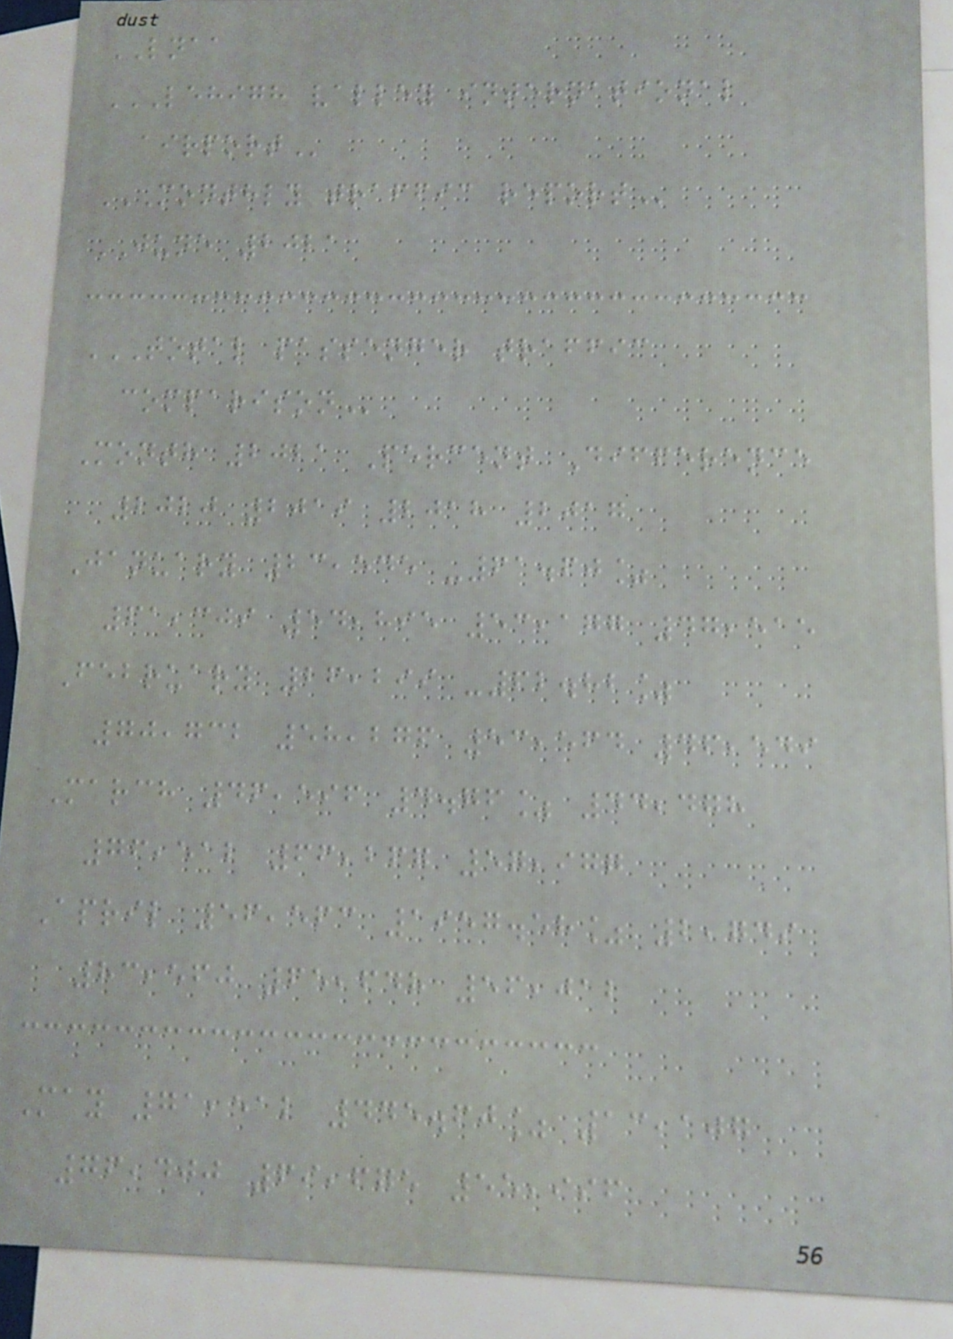LNAA
LEHIGH VALLEY INTERNATIONAL
AIRPORT
MONTHLY TRAFFIC REPORT
JUNE 2021
TOTAL PASSENGER TRAFFIC
COMPARISON
Month 2021 Percent Difference
2020 2019 2018 2017
January 23,545 -61.60%
61,309 54,895 53,177 47,515
February 26,299 -62.82%
70,732 58,276 53,564 46,549
March 46,596 4.76% 44,478
76,512 66,267 57,977
April 56,563 1957.58% 2,749
83,560 65,648 56,012
May 71,512 445.60% 13,107
76,400 69,675 55,996
